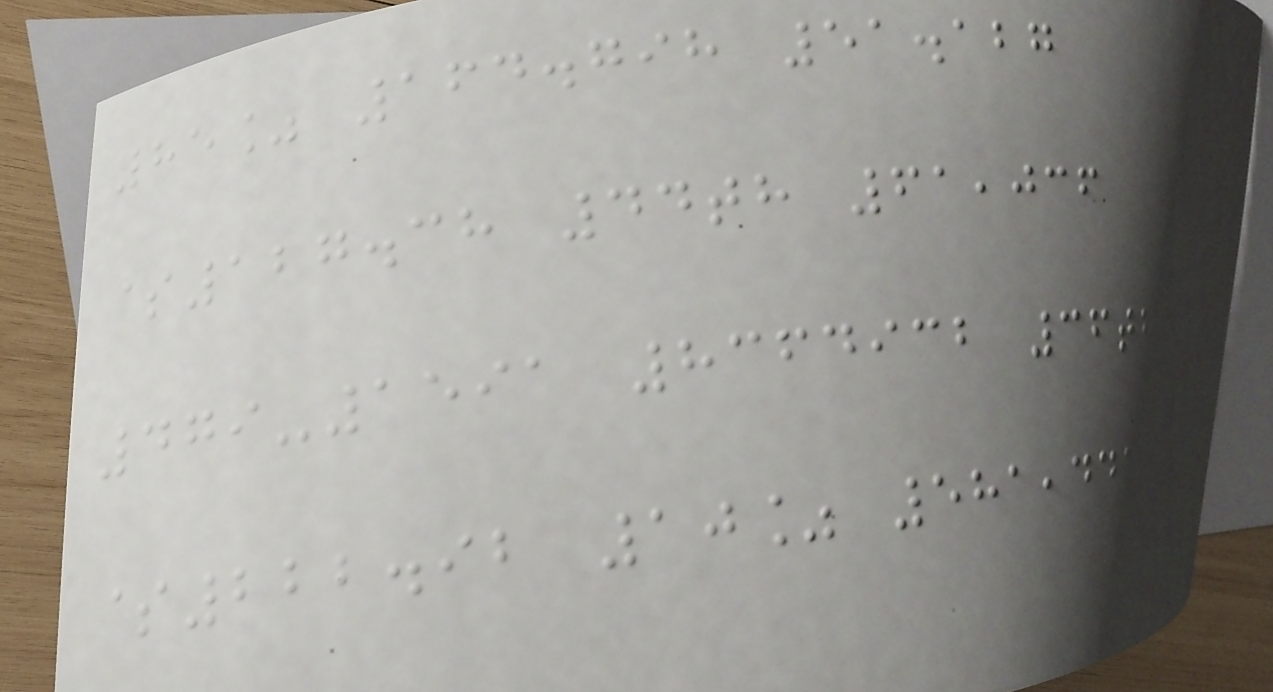85% 164.798 51.127
$127.38 44th 61,036
479-1591 8364932 36th
$222.92 10% 581,441
